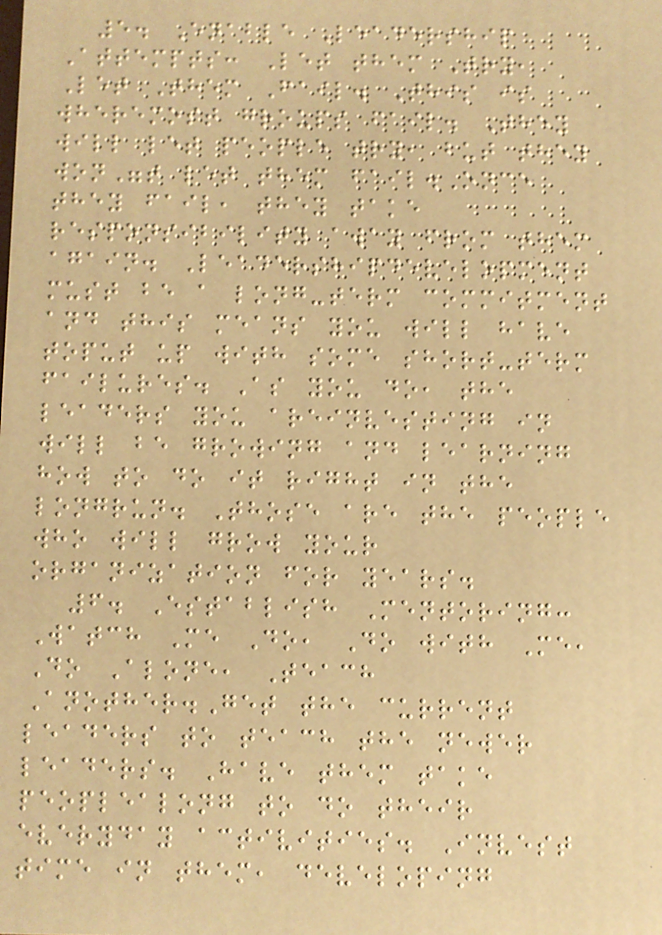5. Enable Leadership
Attempts: Let them Try,
Let Them Fail. This is
wheremost groups fail. They
will let people try, but they
won"t let them fail.Once
they fail, they take
responsibility away from them
again. Leadershipdevelopment
must be a long-term commitment
and this means you will have
toput up with some short-term
failures. As you do, the
leaders you areinvesting in
will be growing and learning
how to do it right in the
longrun. Those are the people
who will grow your
organization for years.
6. Establish Mentoring:
Watch Me Do, Do with Me,
Do Alone, Teach
Another.Get the current
leaders to teach the newer
leaders. Have them take
peoplealong to do their
everyday activities. Invest
time in them, developing
